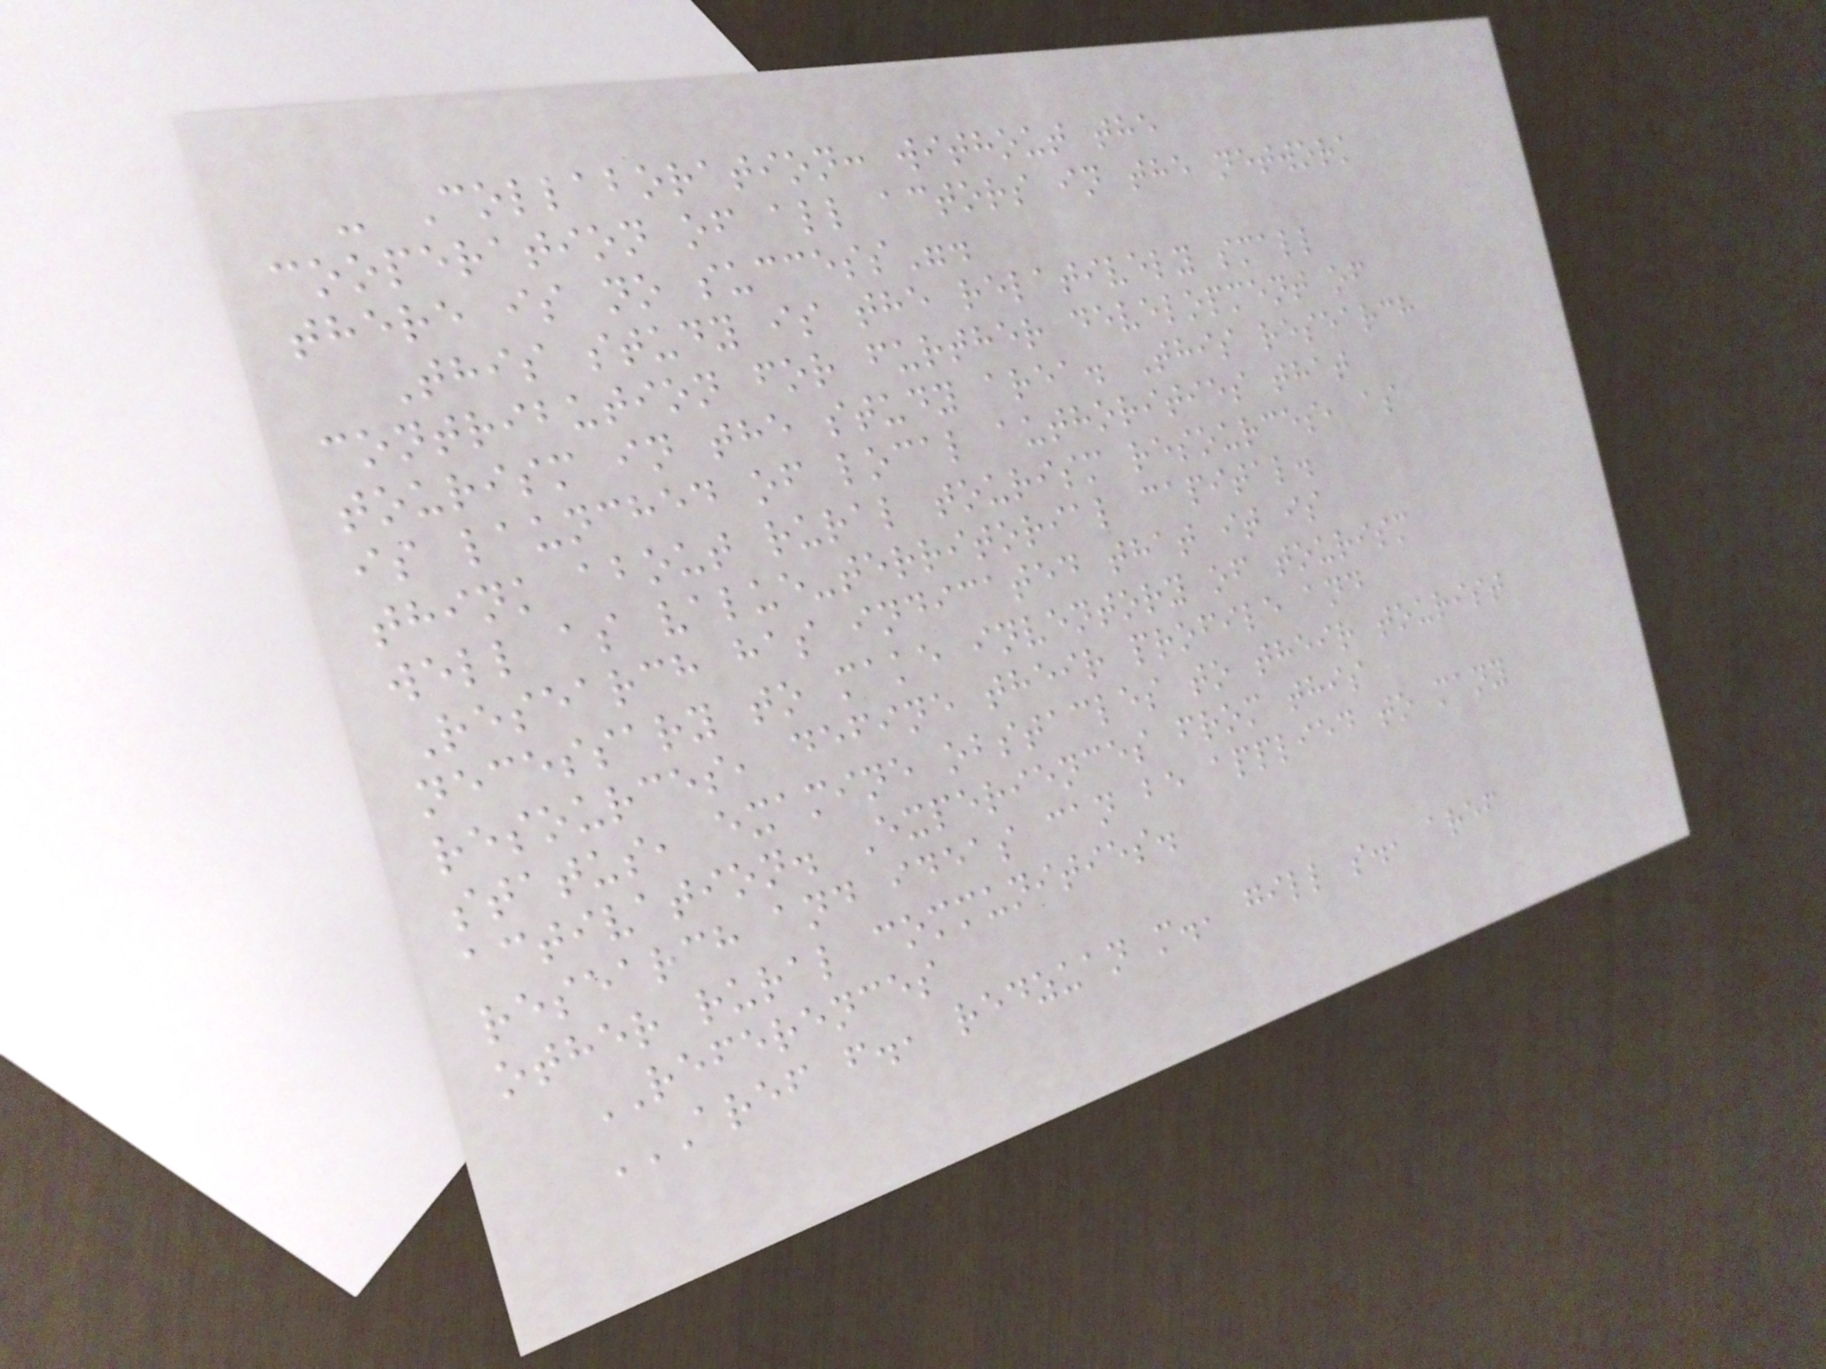- Collaboration: without the
cooperation of all actors in the network
there is no success".
This study is the relatively small
contribution for further development of
tourism in the study area. This research
is launched of local authorities that
think about rural tourism resources, as
well as value-territorial capital.
Research has indicated that it is
necessary to make inventory of tourism
resources, define their profile and
status, examine obstacles to their tourist
activation. Experiences from this
research and ideas can be applied to many
other rural communities.
REFERENCES
AREF F., REDZUAN M., GILL S., AREF
